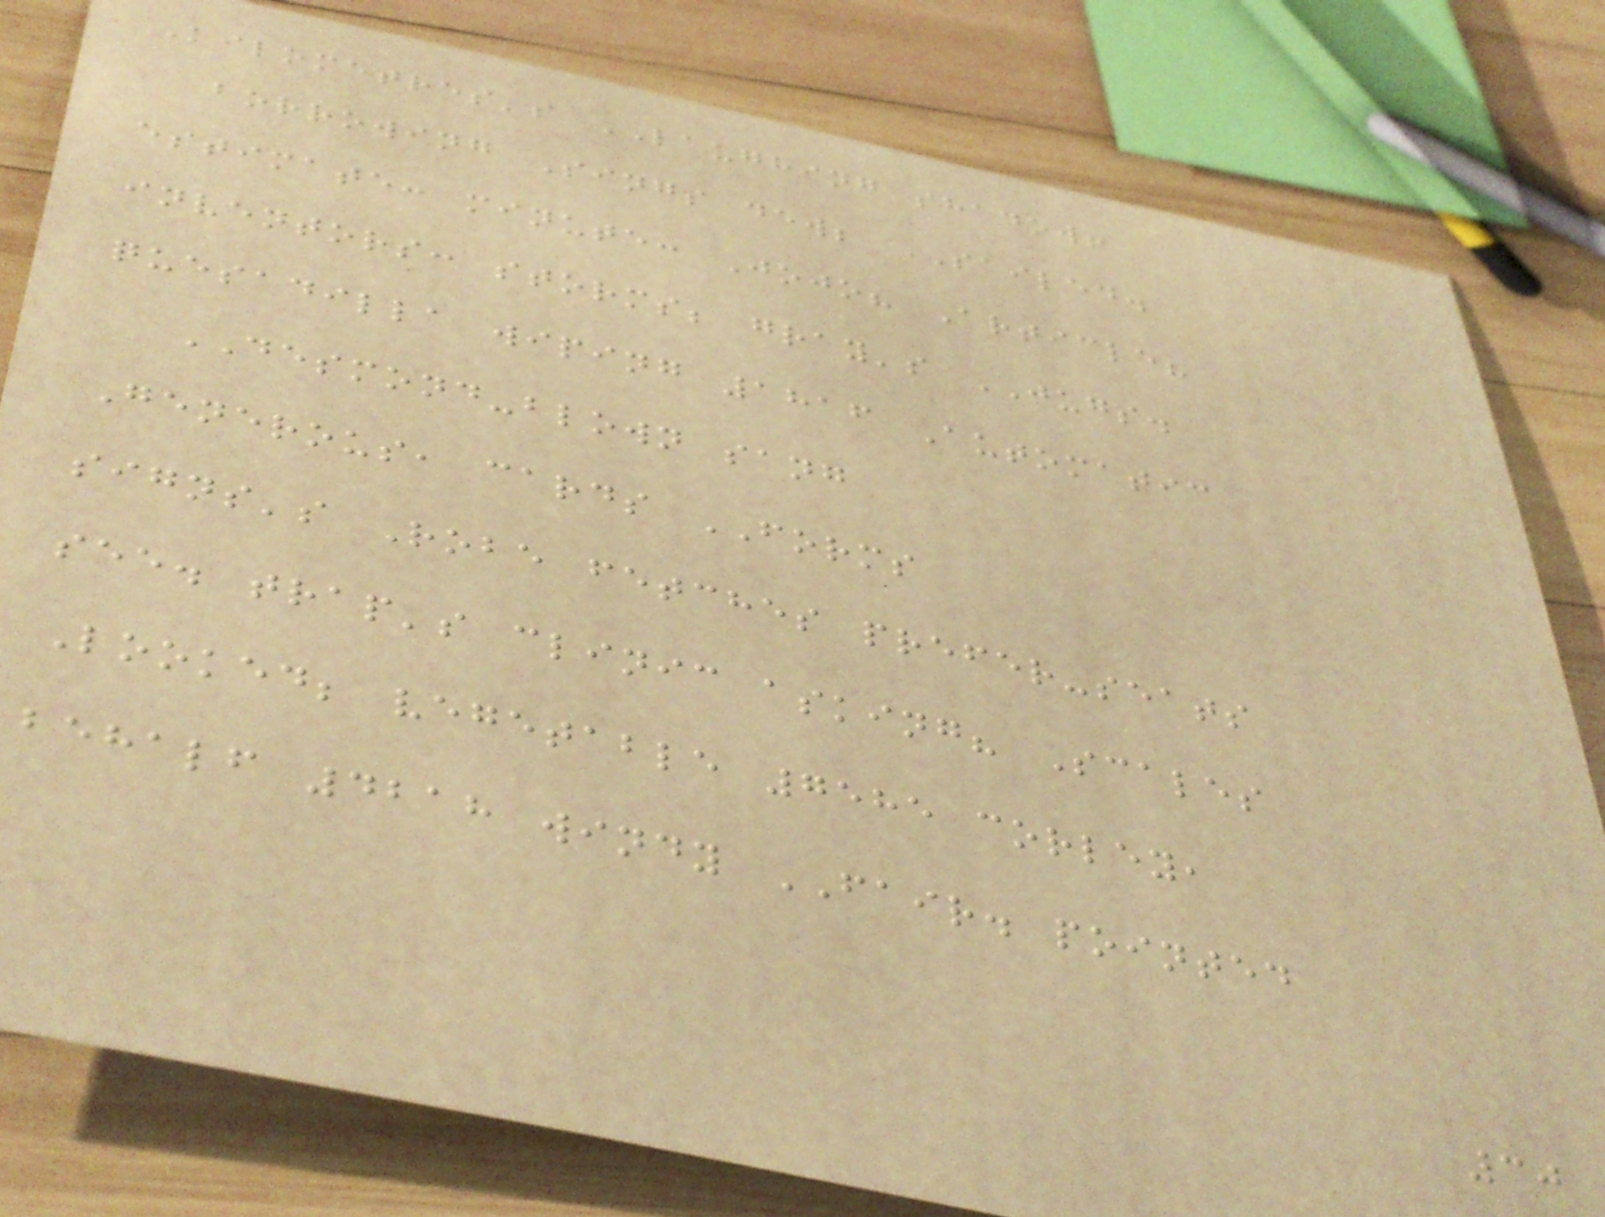Kilometres's LAUGHING shadow!
borrowing Sings dew; SAILED.
estimate: minute: Jojo? Article?
inventors: storms; gray's JUGS.
quesadilla wiping 1816 Automatic
DESMOND-blown sang
Generous, cards FORMS
signs's Robe fetches prefer-seats
see. trap's clinic asking? Scales
Looked; vegetable 7585 corley,
behalf 4218 windy FAIR. pointed
30
